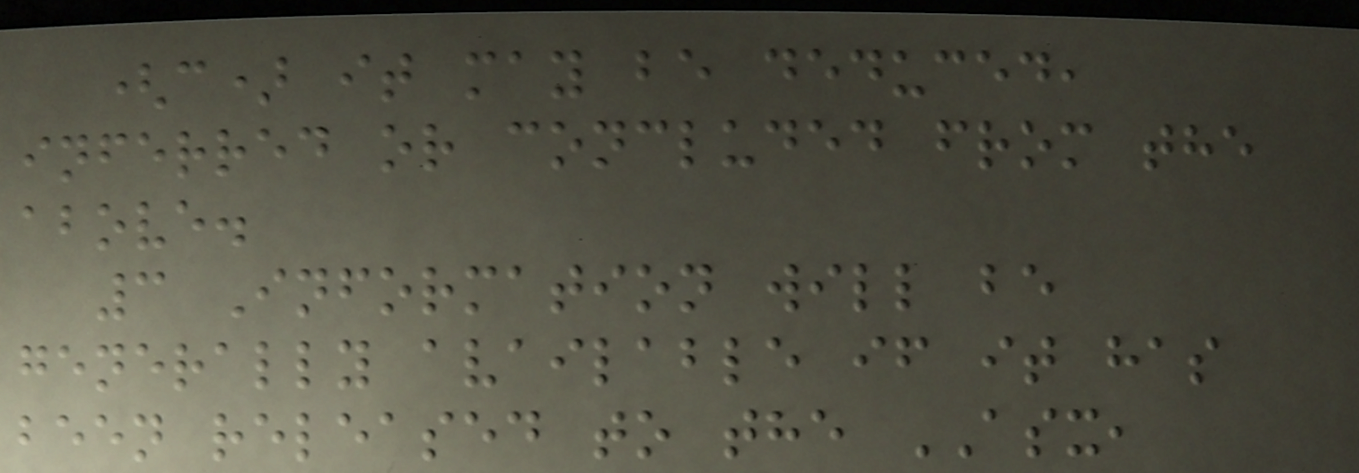(c) it may be deduced,
inferred or concluded from the
above.
3 Information will be
generally available if it has
been released to the ASX,
